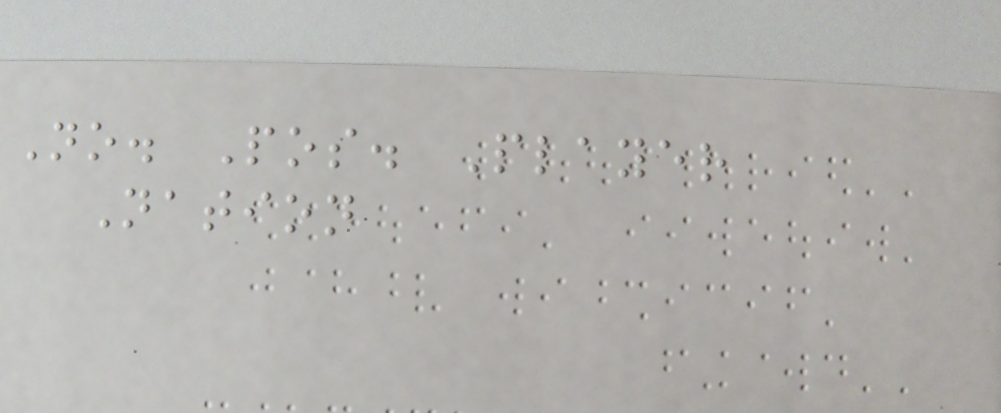No. Pos. Player
Nation
